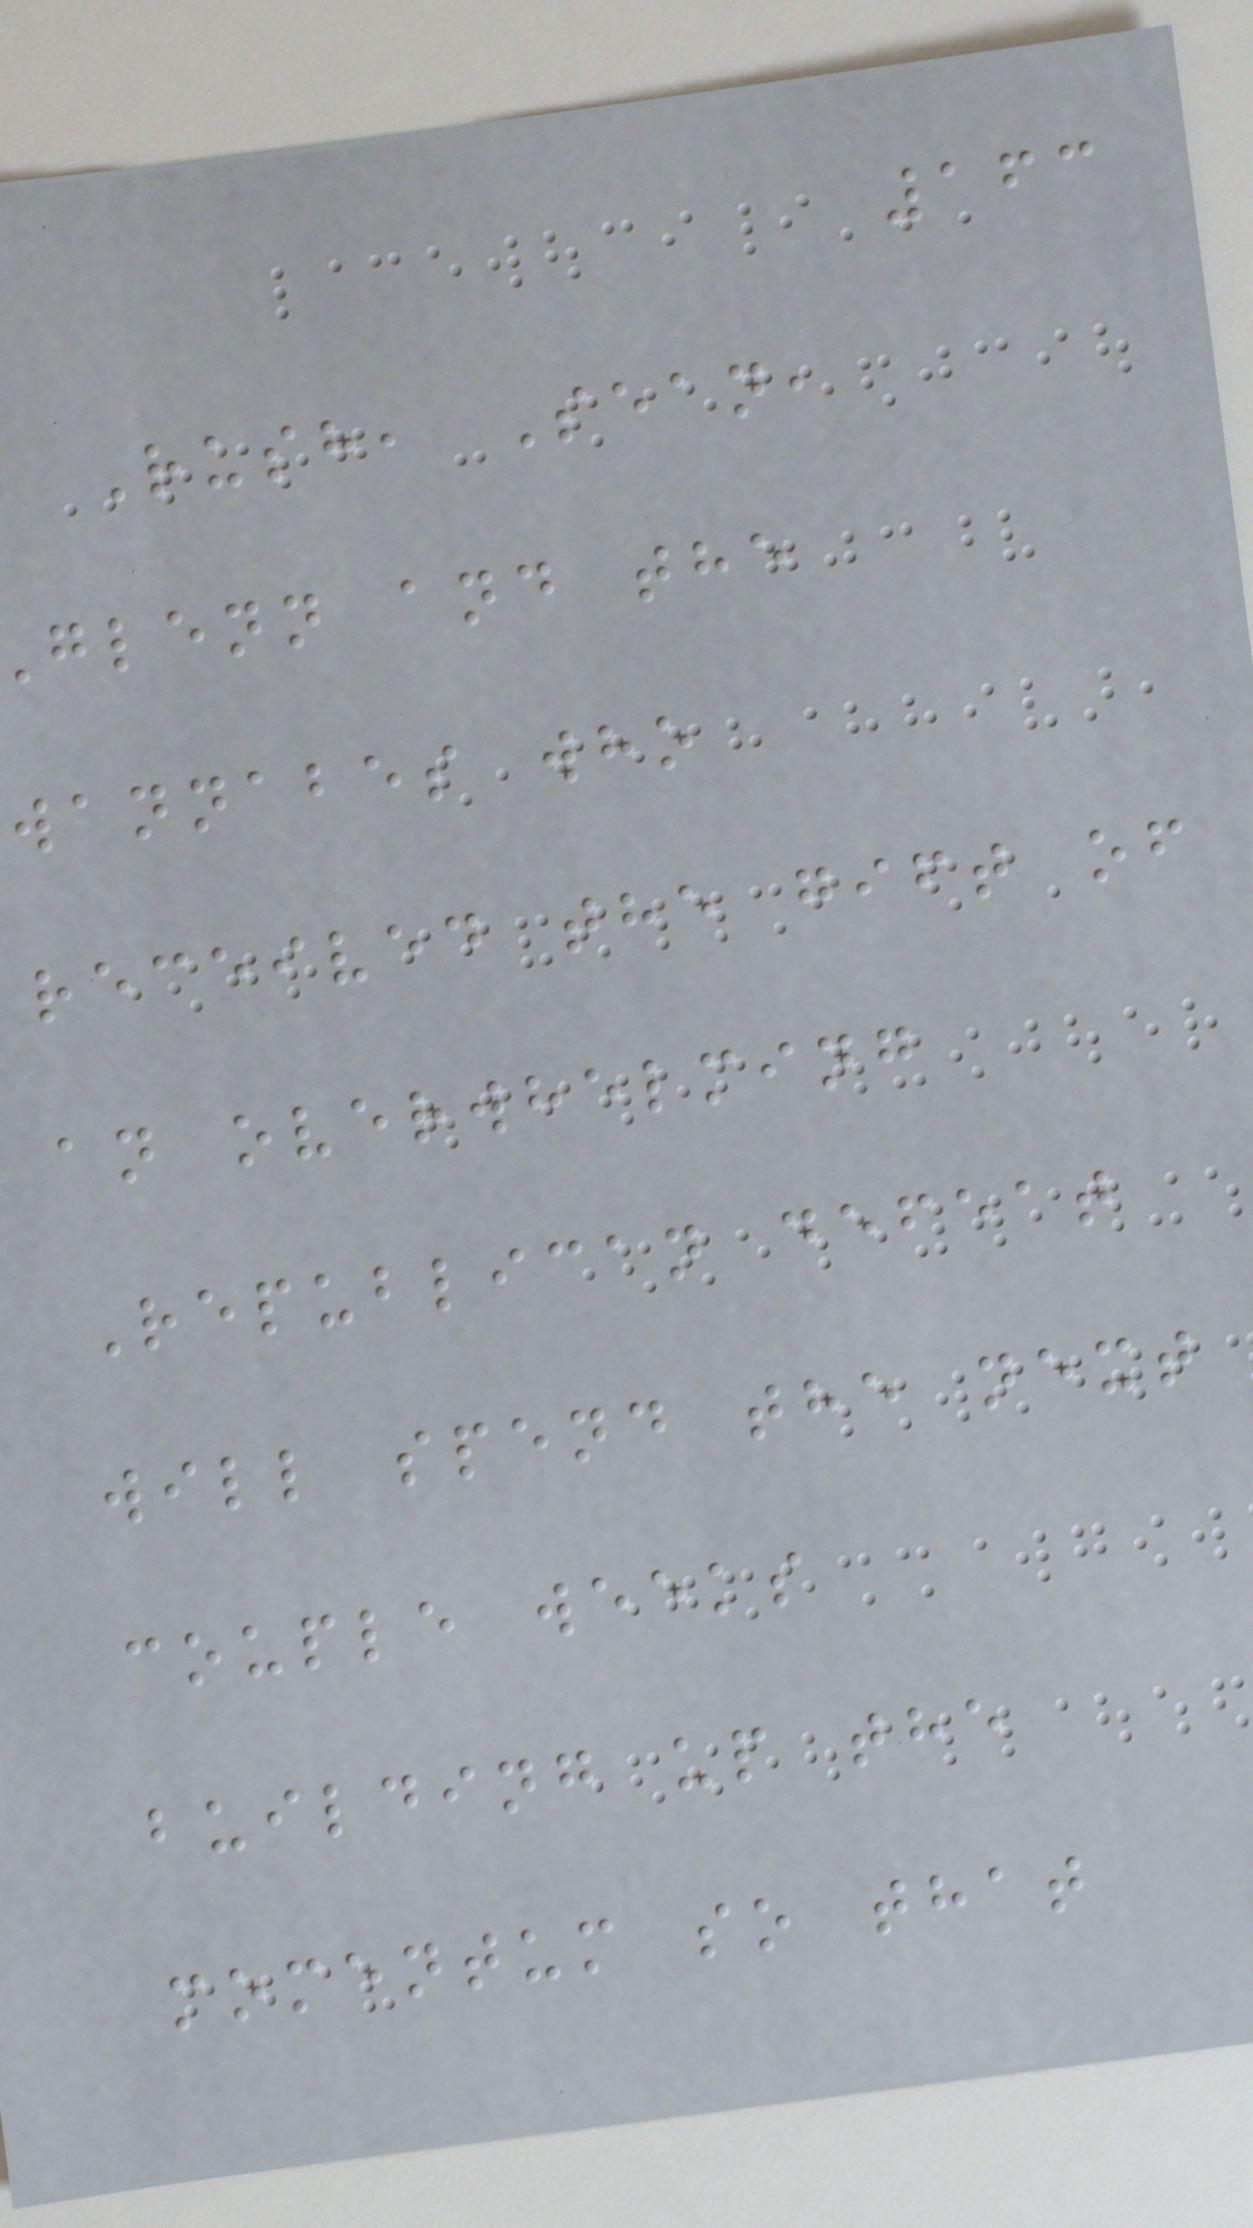163
Rush, Sean,
glenn and the
wannabes who
received the gift of
an overwhelming
Republican defeat
will spend the next
couple weeks
building up the
momentum so that
